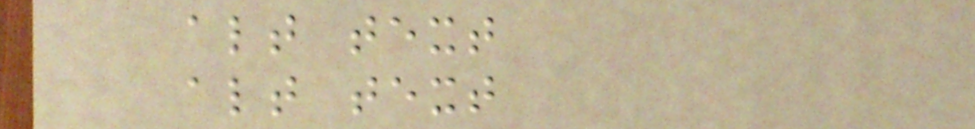alt text
alt text
